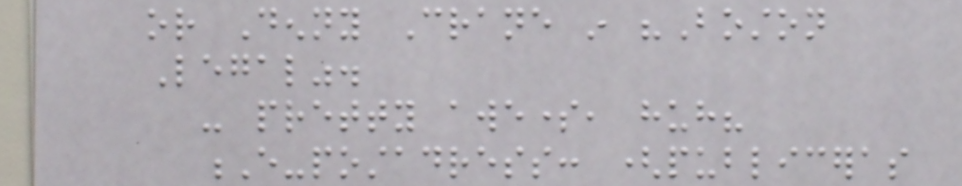or Denny Crane in "Boston
Legal".
- pretty awesome, huh?
E-postadress: (publiceras
